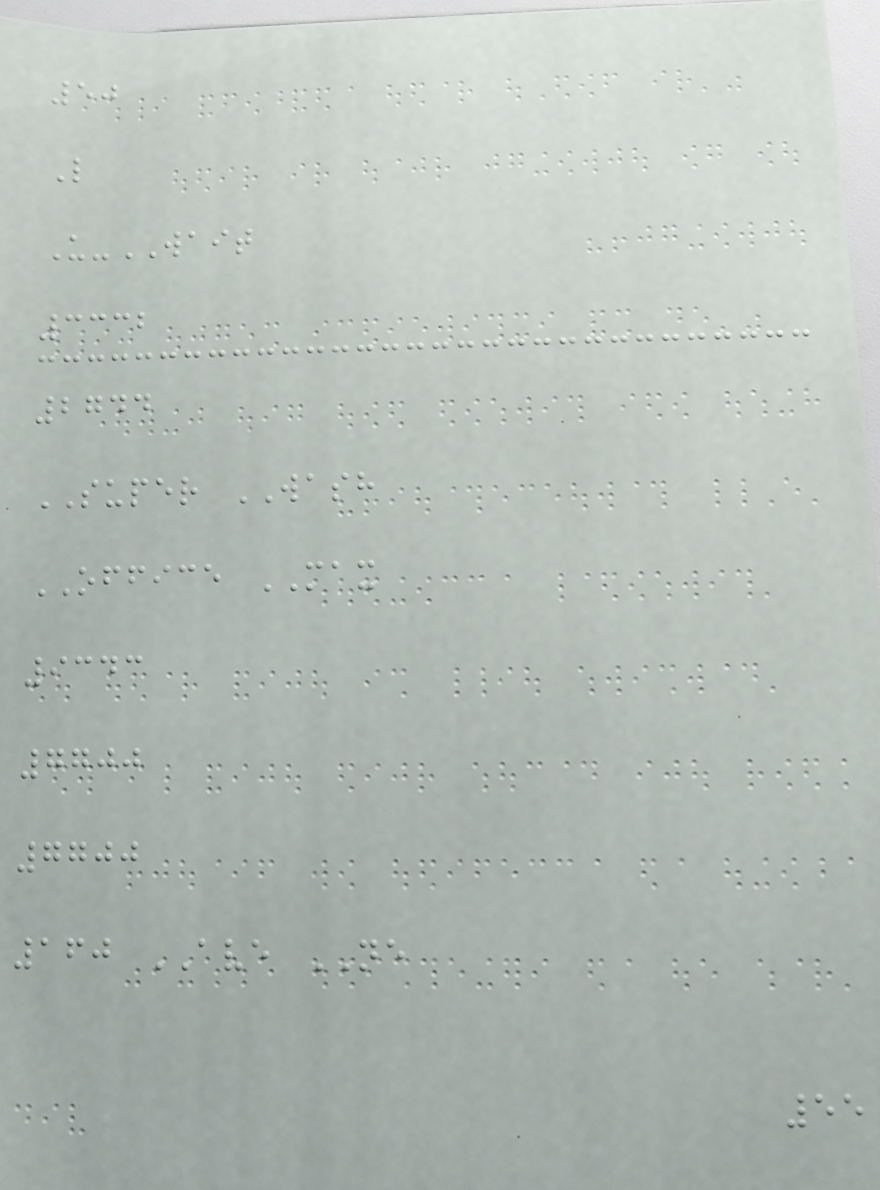50
L
U-WAIT
3332
2744
SUPER WASH
OFFICE MAX
9343
7700
7700
160 AVE NE
55
